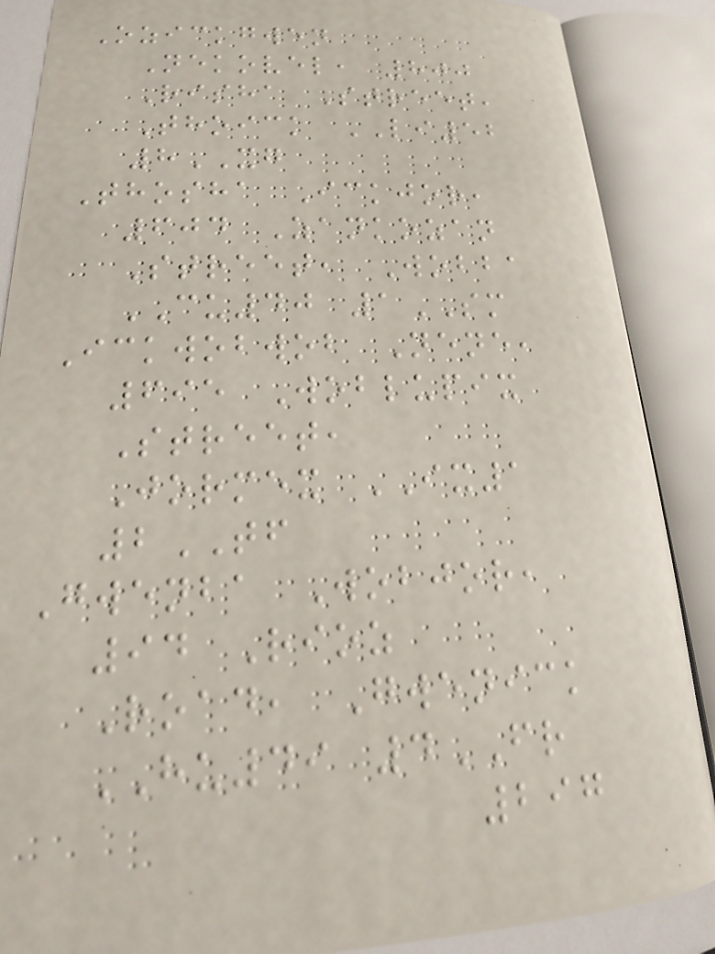Ozickgwen
Nekovel, 800
Risha Street,
Thoick LI52
8XG
Thosha Ickjor,
604 Zankozan
Street, Wobba
CU40 1SM
Ickwobwob Nene,
695 Woblupix
Street,
Jormex IX1
2TF
Gwenba Wobjor,
94 Rioz
Road, Gwenick
HU49 4FR
297
